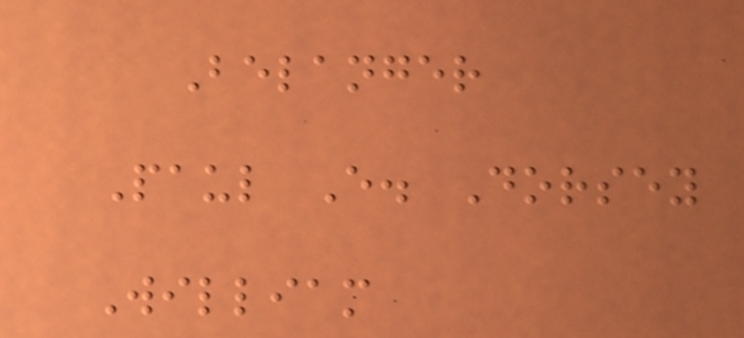Belanger
Paul E. Dorsey
William
